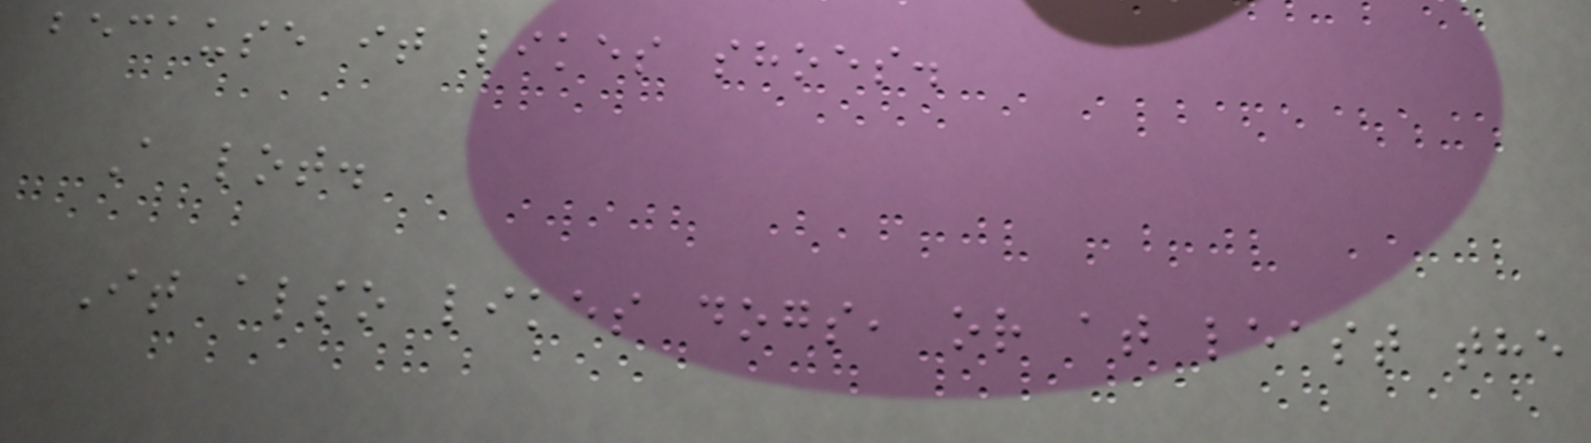because it likes shoes.
A lot.
It also likes dogs, or at least the
